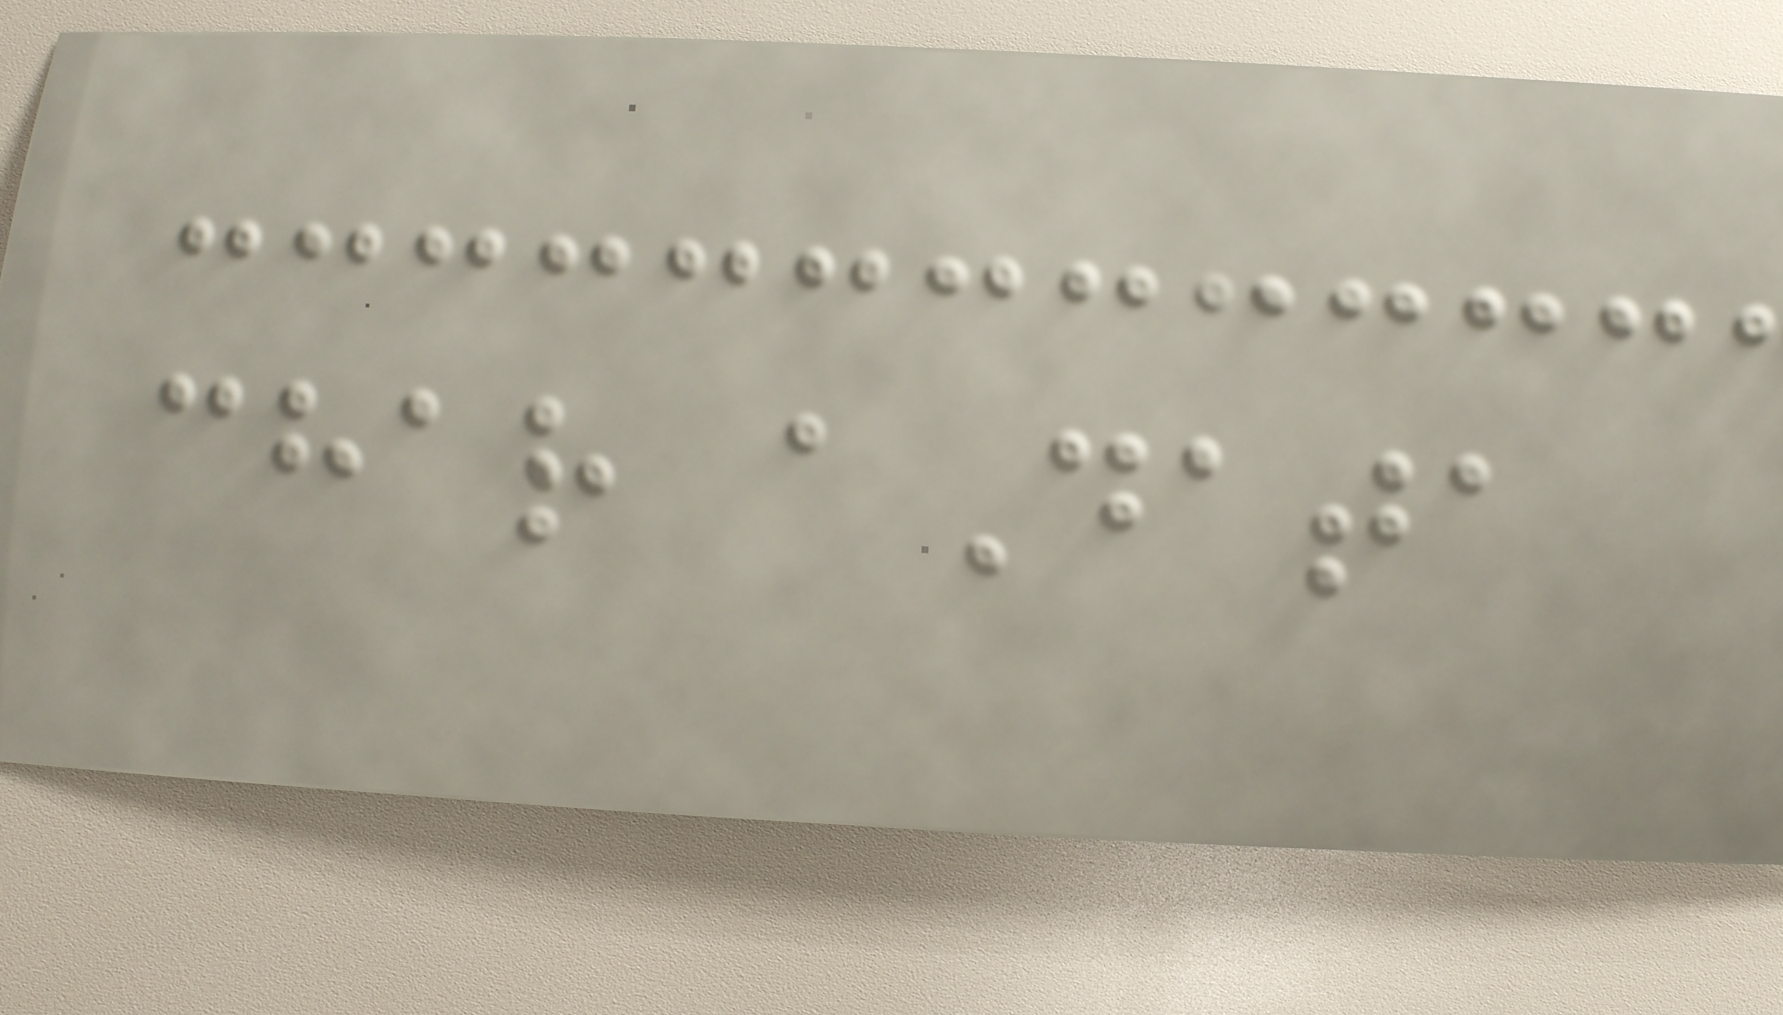char aData
